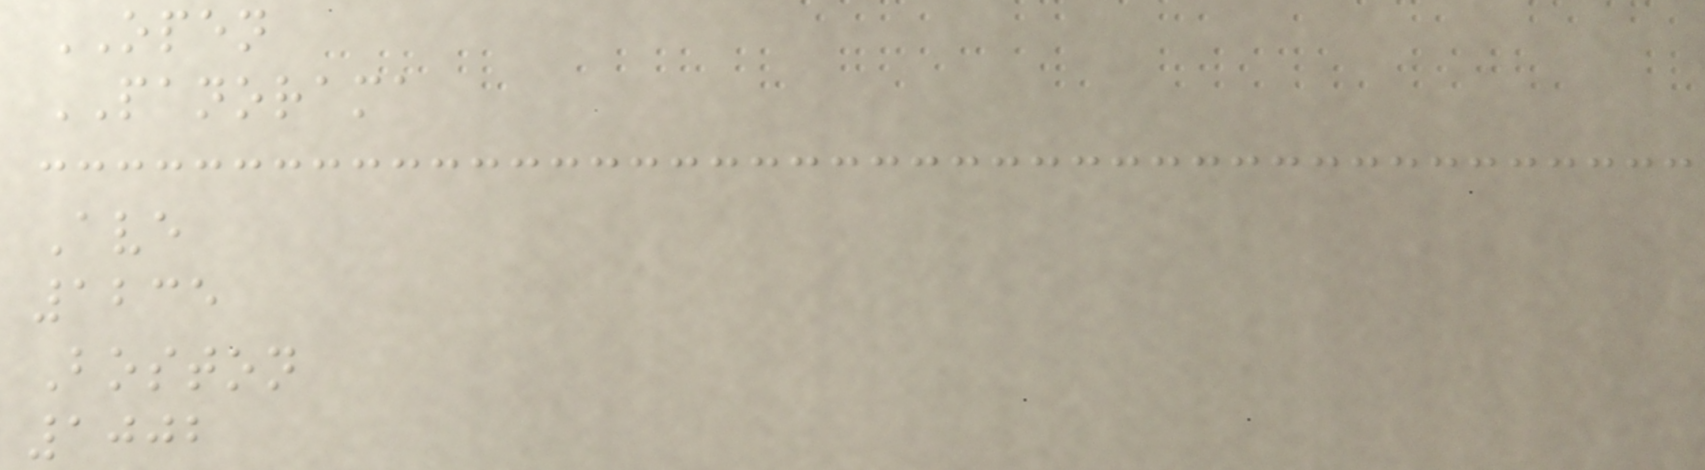OPEN
PANORAMA
Ave
1235
Boston
1002
